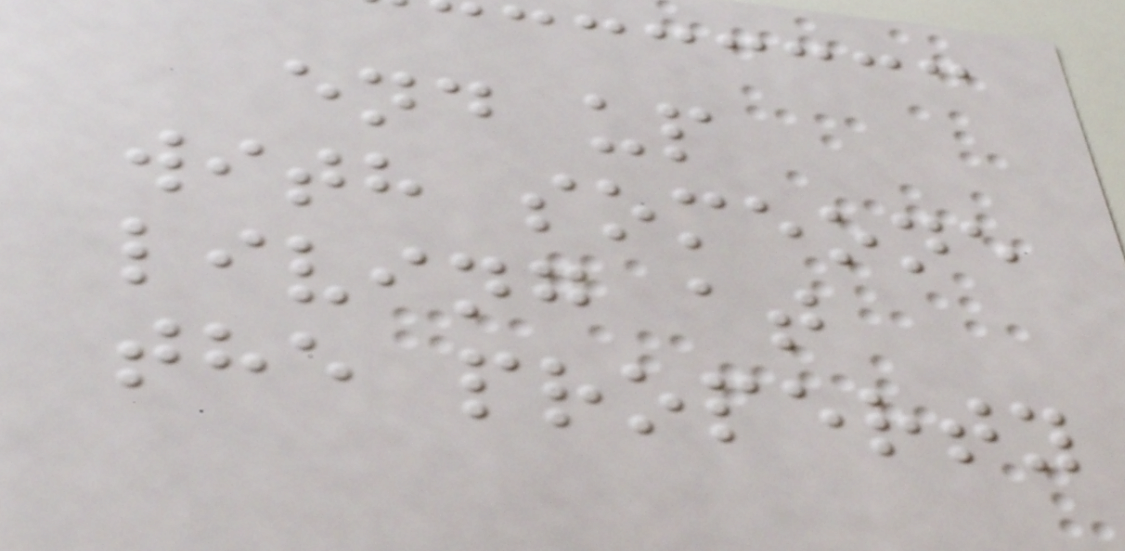end up
with someone
living at
the property
